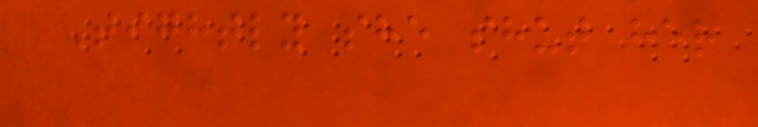Tightly she shut her
